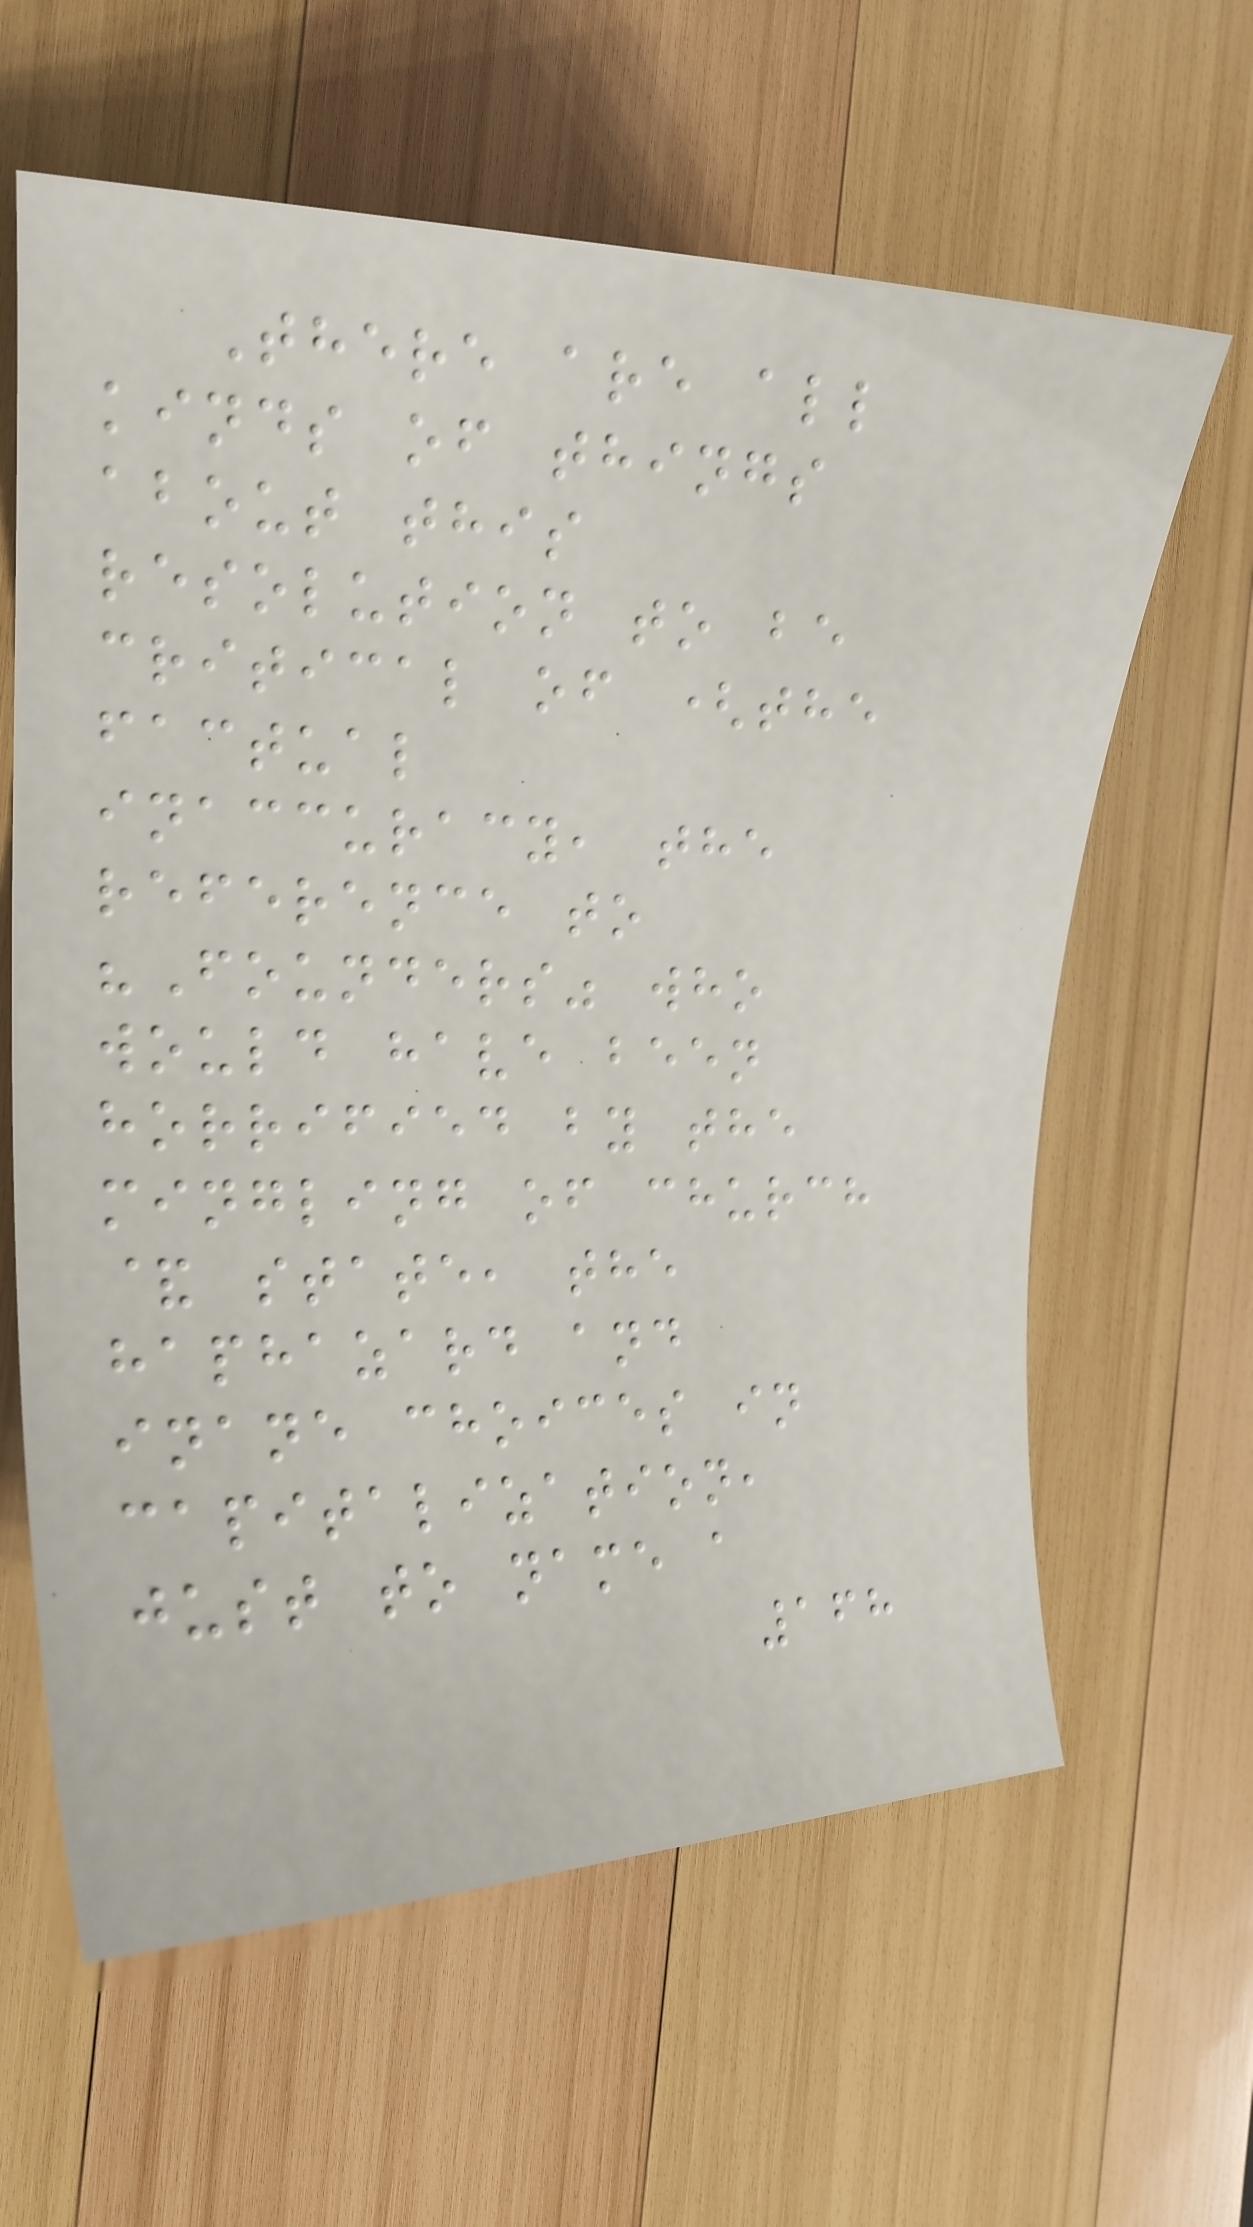There are all
kinds of things
about this
resolution to be
critical of (the
factual
inaccuracy, the
reference to
"Founders" who
would have been
horrified by the
mingling of church
& state, the
haphazard and
inane choices in
capitalization,
just to name a
168
